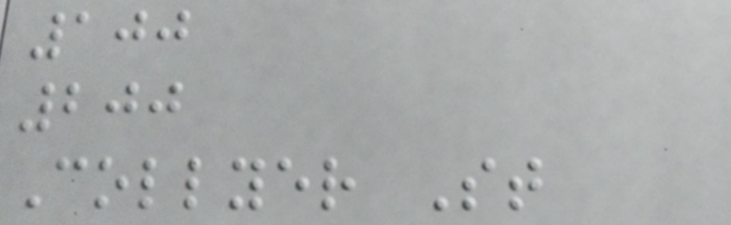100
200
Collyer St
